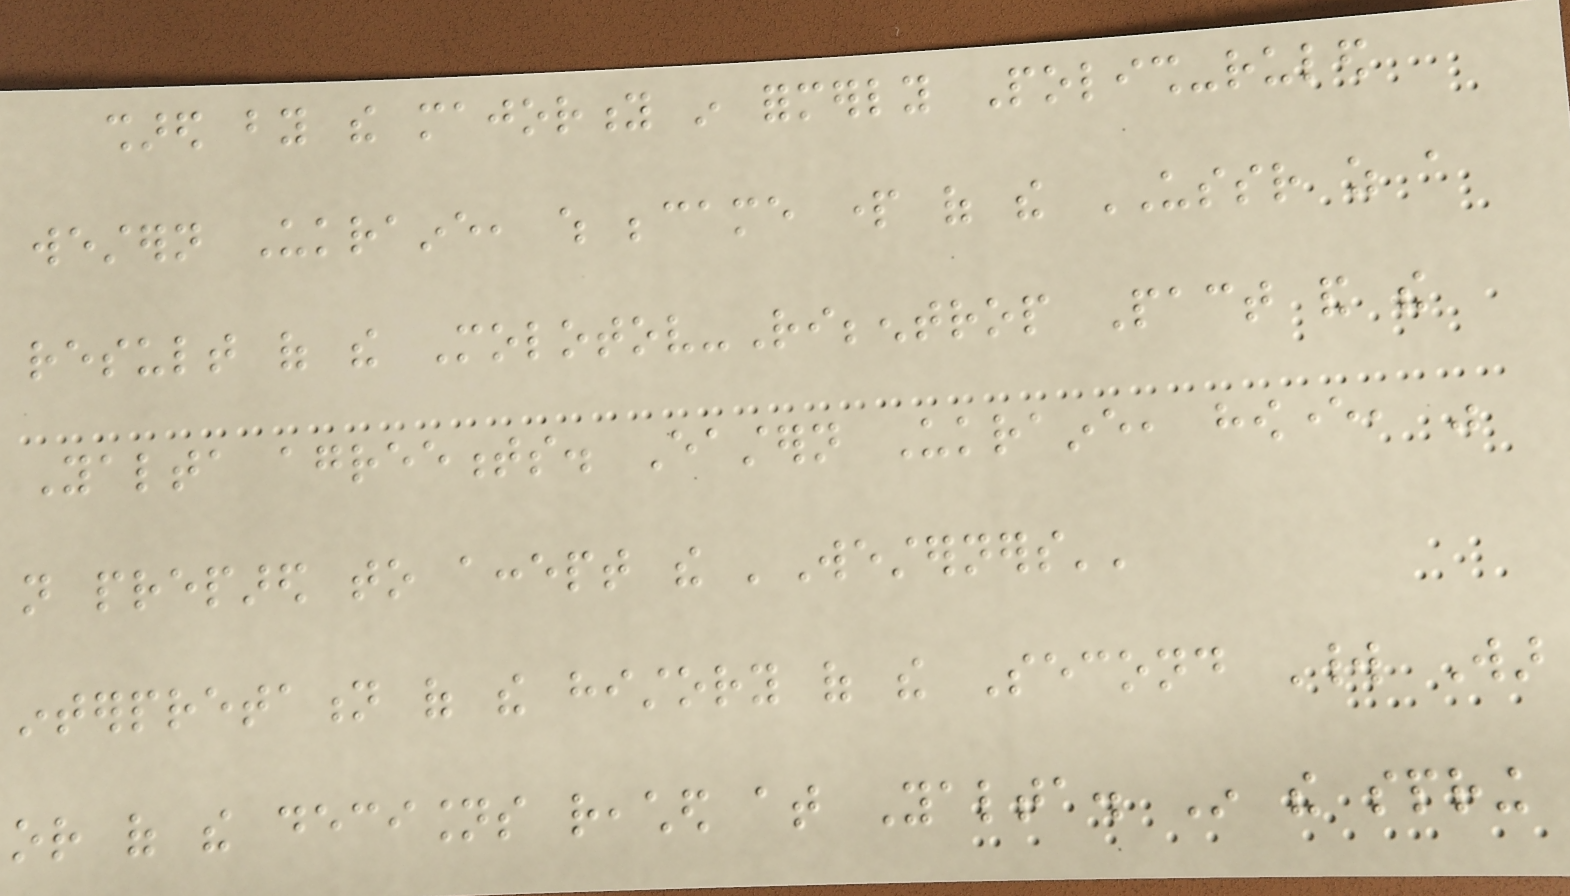shared by the majority in formerly Polish-ruled
western Ukraine, which became part of the USSR as a
result of the Molotov-Ribbentrop Pact and the
Yalta agreements. Eastern Ukraine, however, was
not prepared to accept the 'Westerners''
interpretation of the history of the Second World War
or of the decisions reached at Yalta. In the spring
